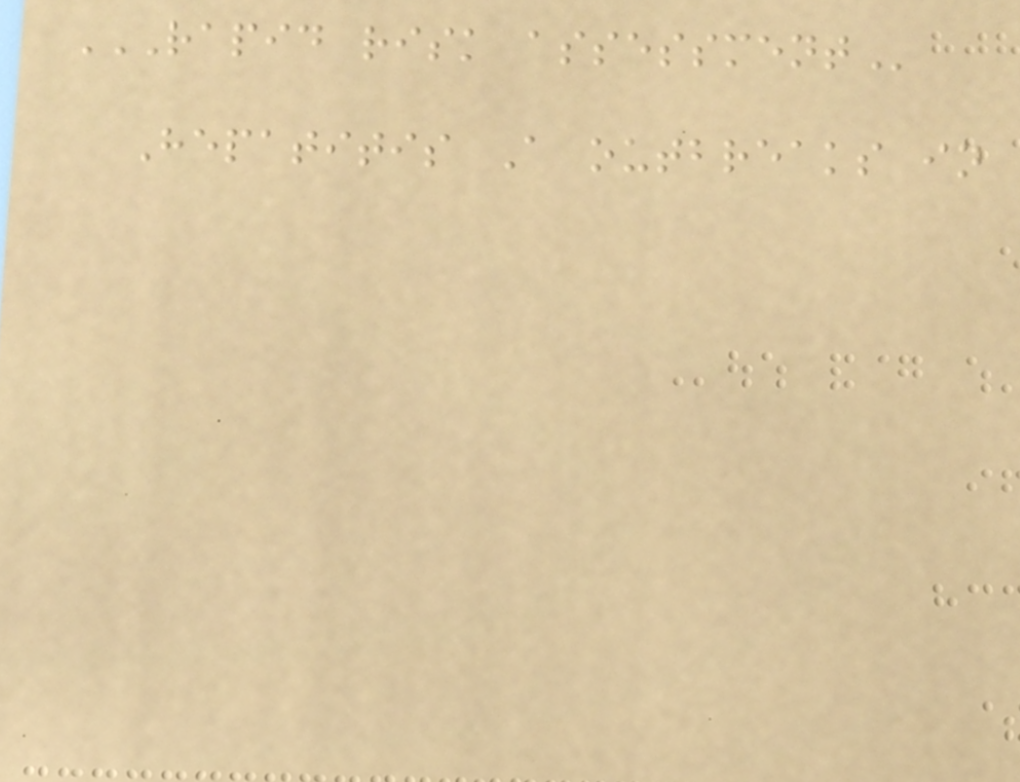RAPID RISK ASSESSMENT
Hepatitis A outbreaks in
